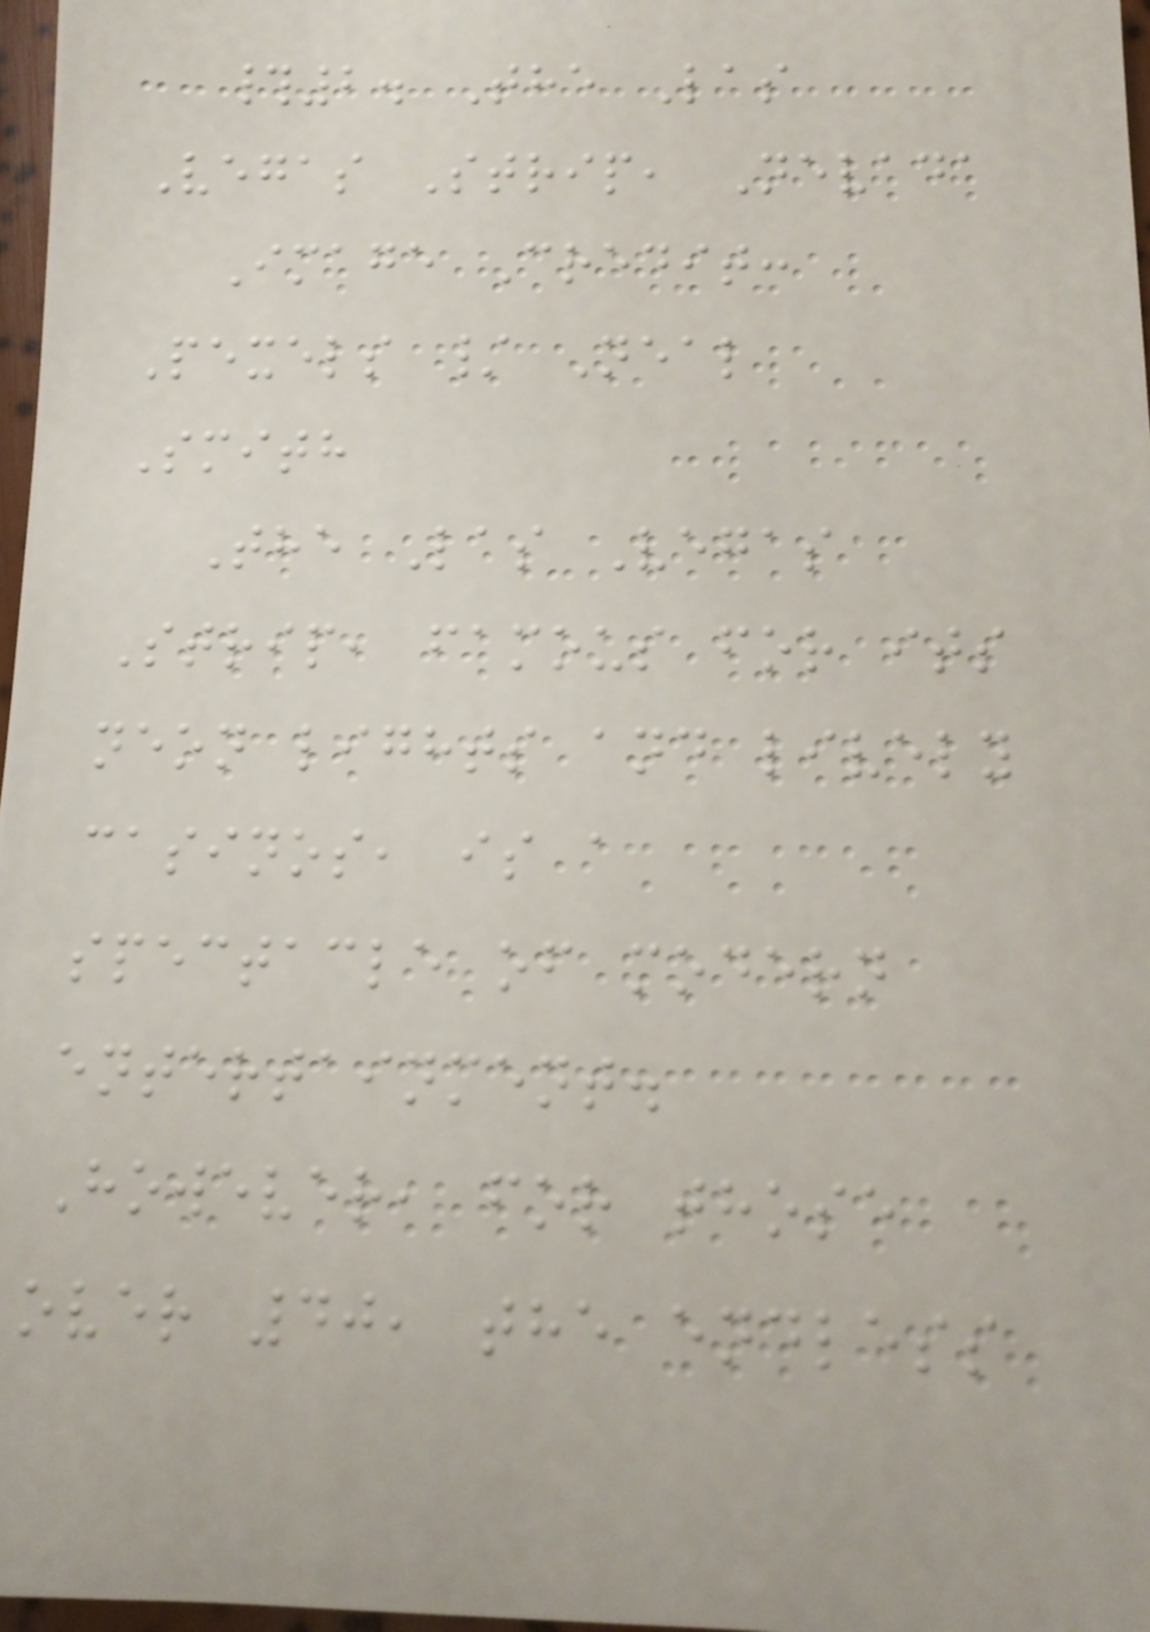#2. The Las
Vegas Strip, Nevada
Image Credit:
Pexels / Neal
Smith
The Las Vegas
Strip, famous for its
neon lights and lively
casinos, is a
spectacle of modern
entertainment.
However, for those
over 40, the endless
